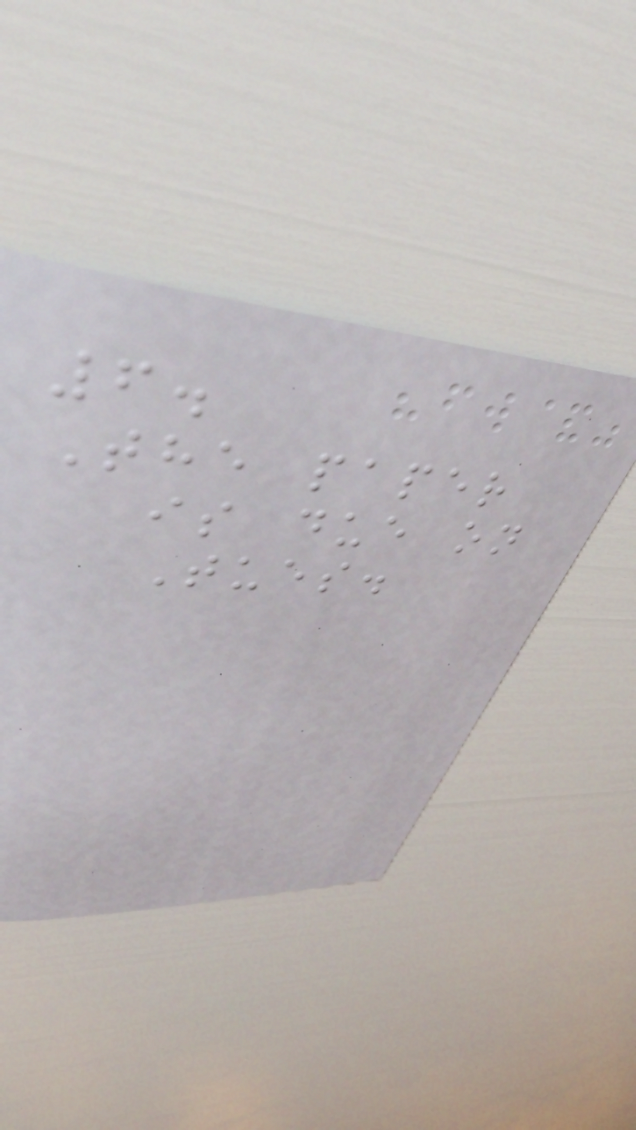6.
The paper
is due on
Tues.
